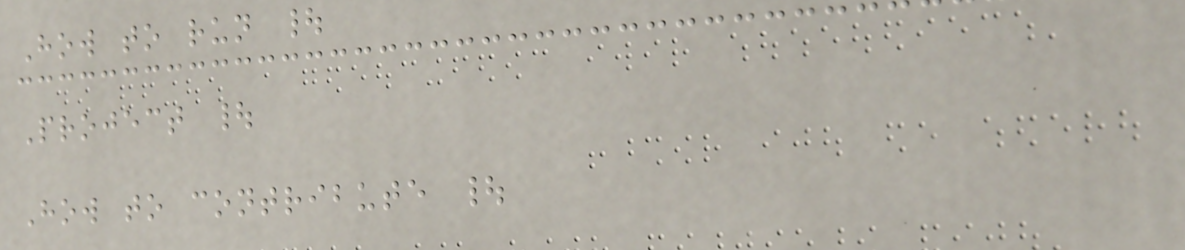How to run |
Project |
How to contribute |
